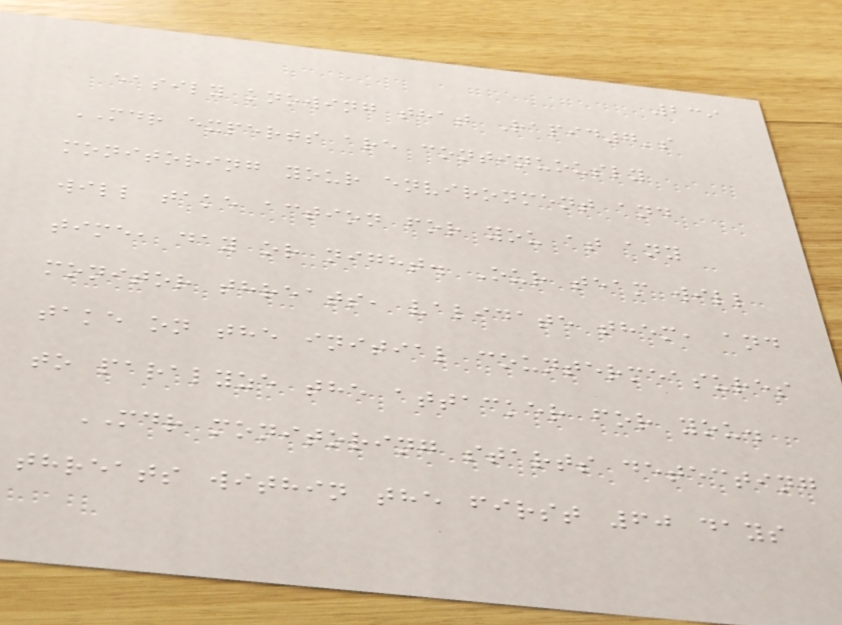239
easily knowing that Rapid7's
MDR experts are continuously
monitoring your environment and
will take action for you at any
time, day or night. Our team will
monitor threats, validate them, and
take on the initial countermeasures
to paralyze the attacker for you.
MDR monitoring starts detecting
threats within the first 60 days
